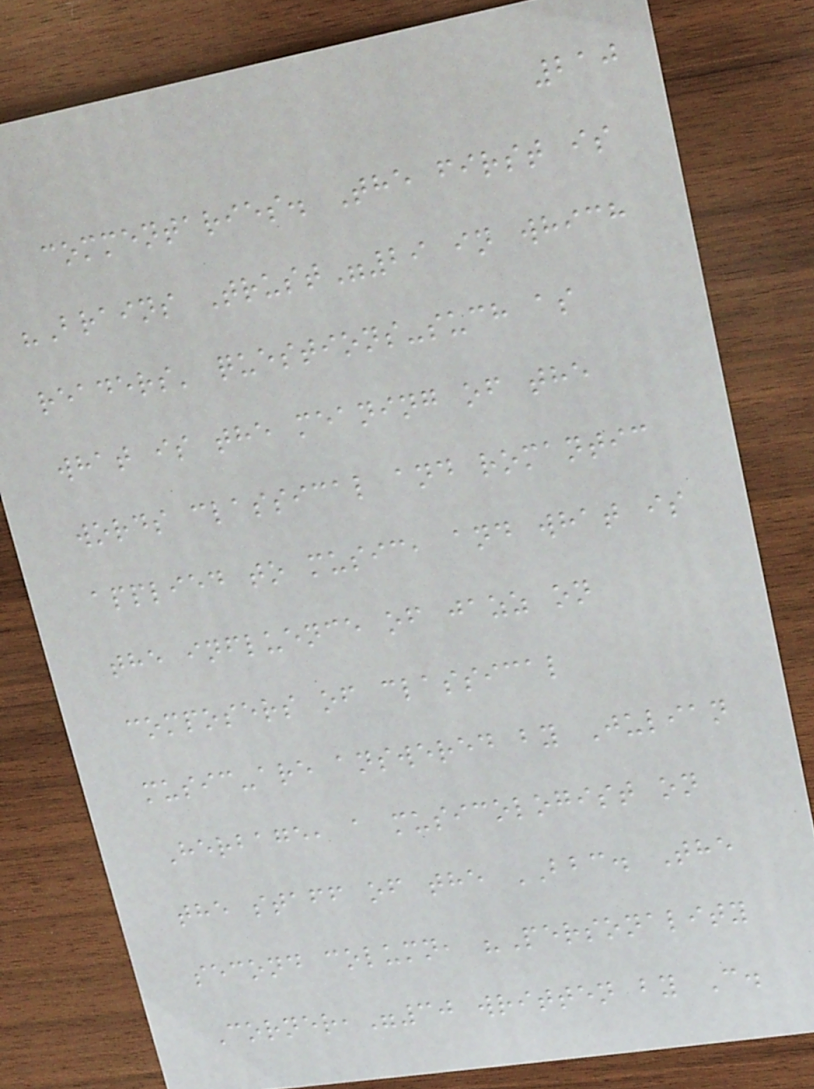210
commentaries. The first is
"Brains Trust"29 in which
readers' questions-such as
what is the meaning of the
words classical and romantic
applied to music, and what is
the influence of jazz on
composers of classical
music-are answered by Julian
Herbage, a musicologist on
the staff of the BBC. The
second column, "Personality
Corner,"30 written by C.
